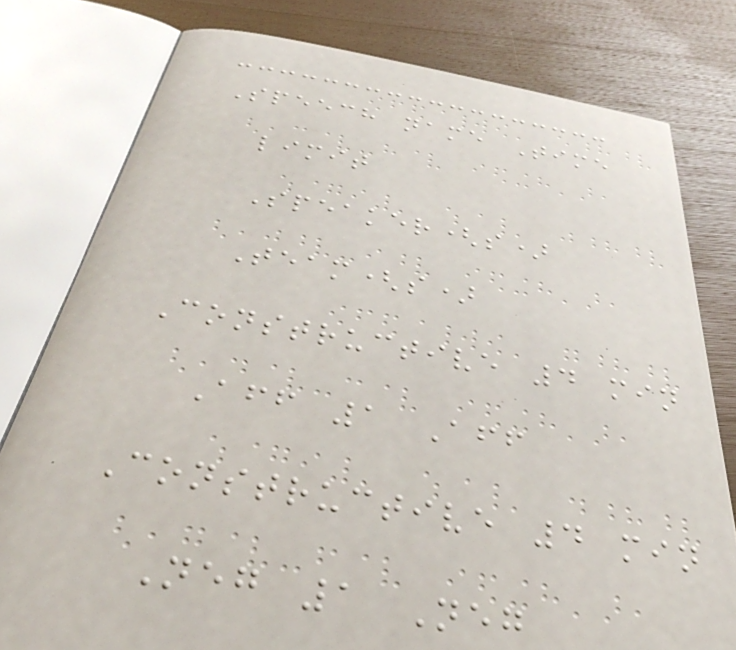Speech name Time
limit
Speaker(s)
Team(s)
Constructive 4 min
Aff 1 Aff
Constructive 4 min
Neg 1 Neg
